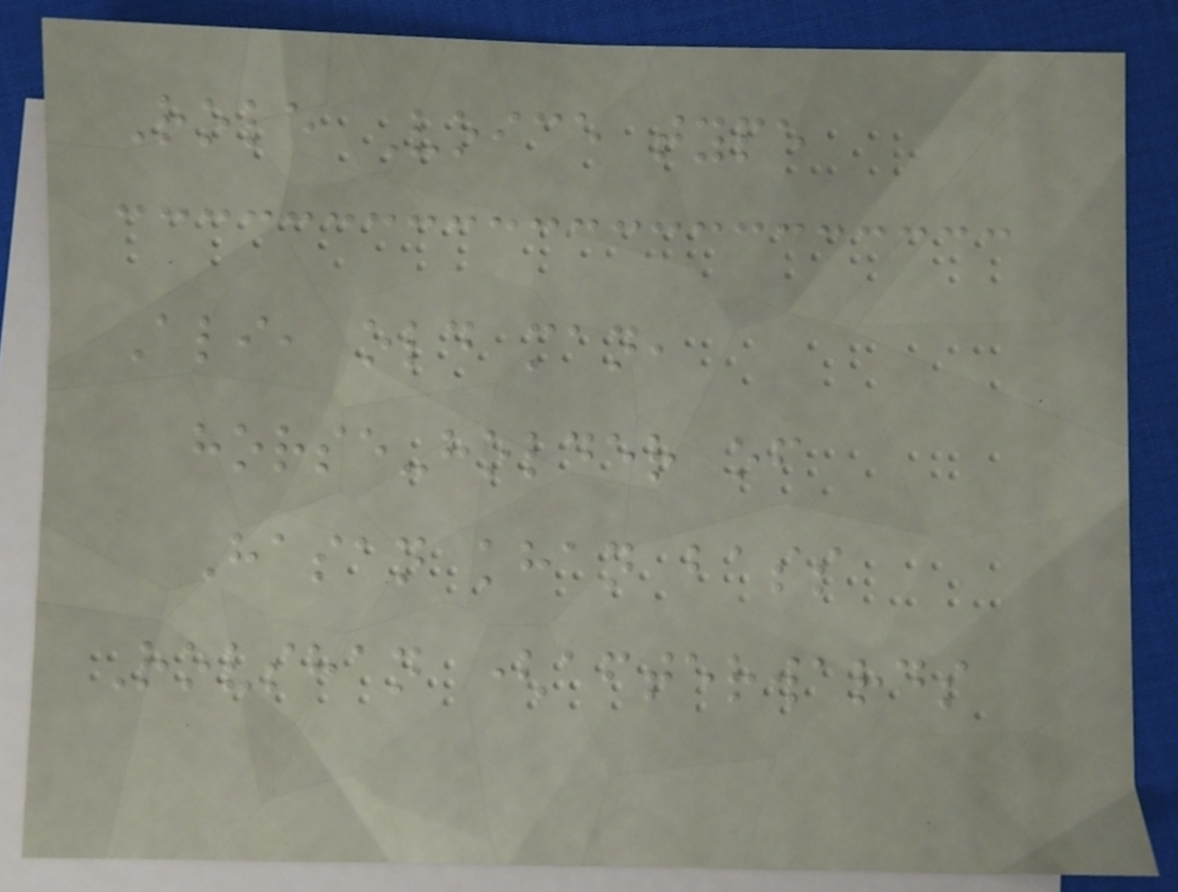Role Voice type
Ali, old man,
horse-holder of
Hasan khan bass
Rovshan (afterwards
